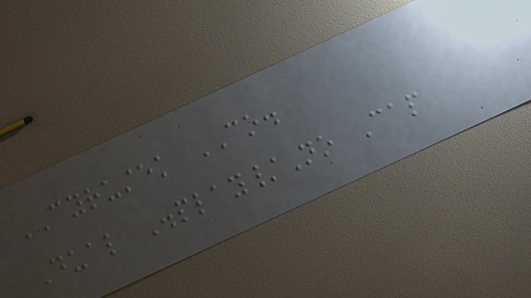CYRUSTEK CO.
Dual Display/No Cap
